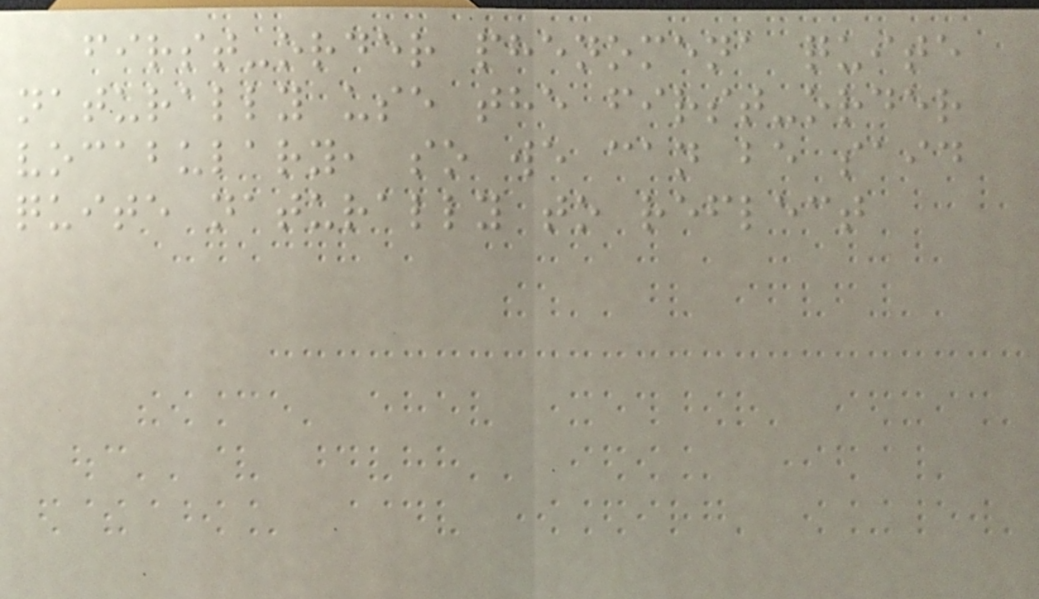first-order phenomena quite
naturally use the first-order
vocabulary, so we can be said
quite naturally to reflect
